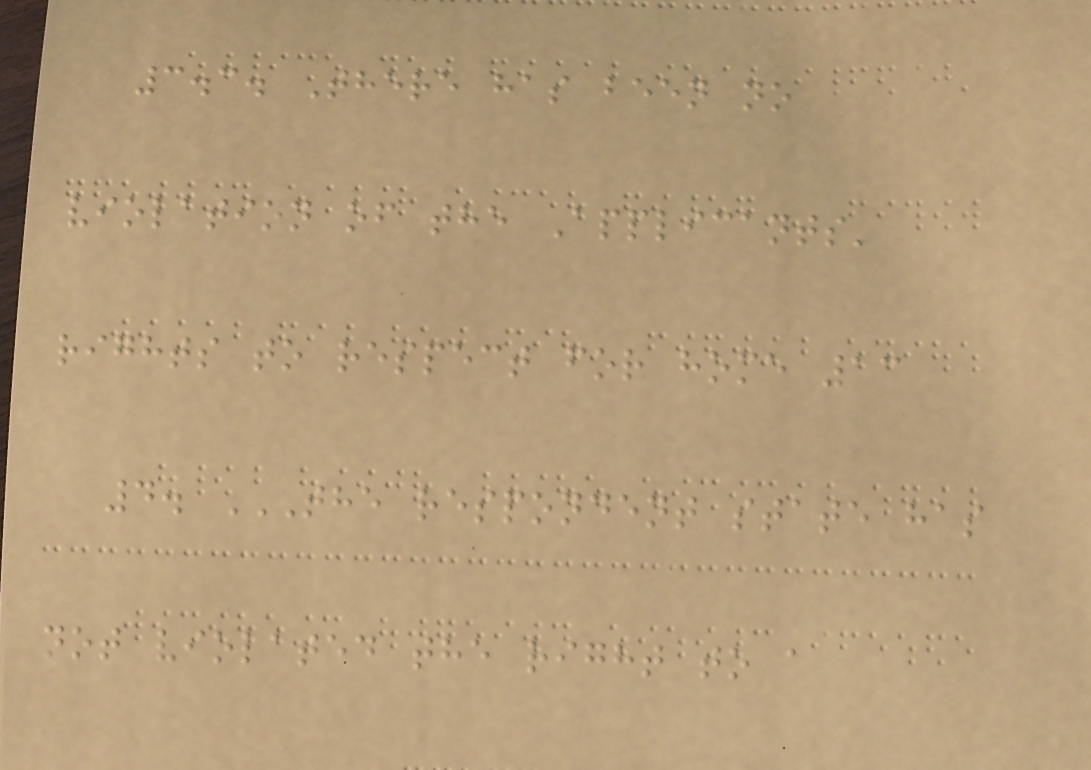3.3. There has been no
violation of the Applicants'
rights to respect for home 13
4. THE RESPONDENT STATE HAS
NOT VIOLATED THE RIGHT TO A
